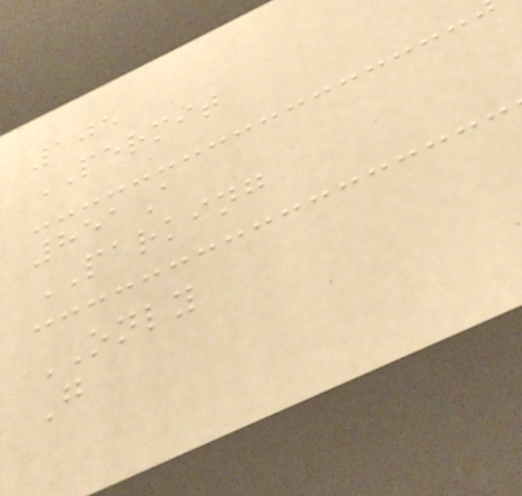105
PERMIT
851A
PARKING
ONLY
G
